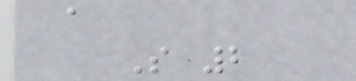a
S 2
